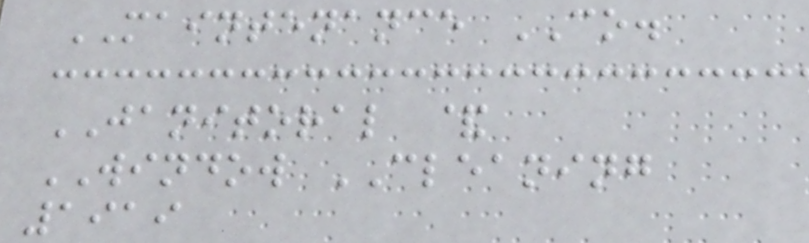MAINTENANCE CO.
JANITORAL &
WINDOW CLEANING
1919
